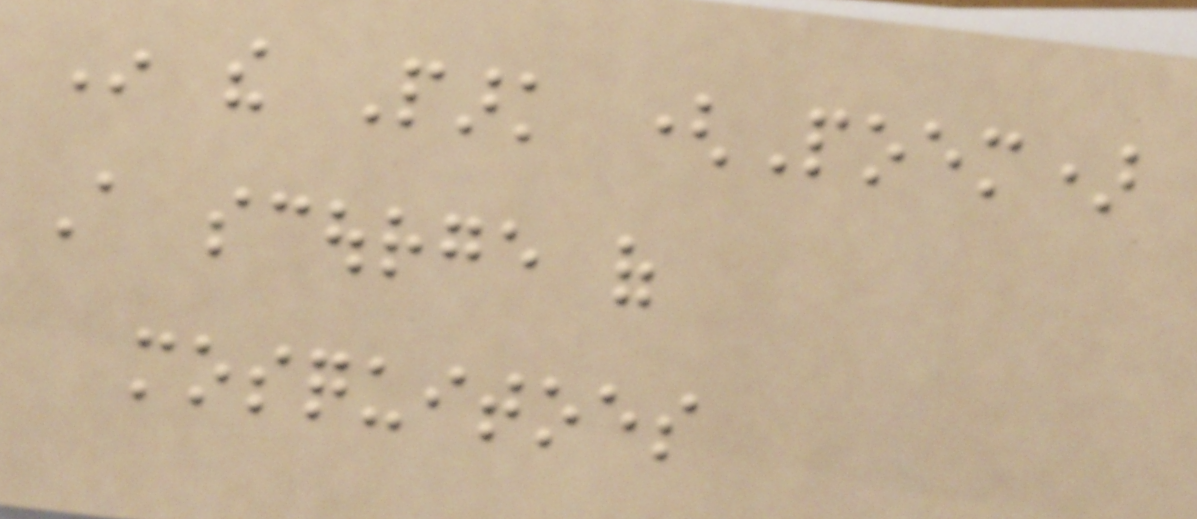In the Park (Poem)
A scourge of
mosquitoes
